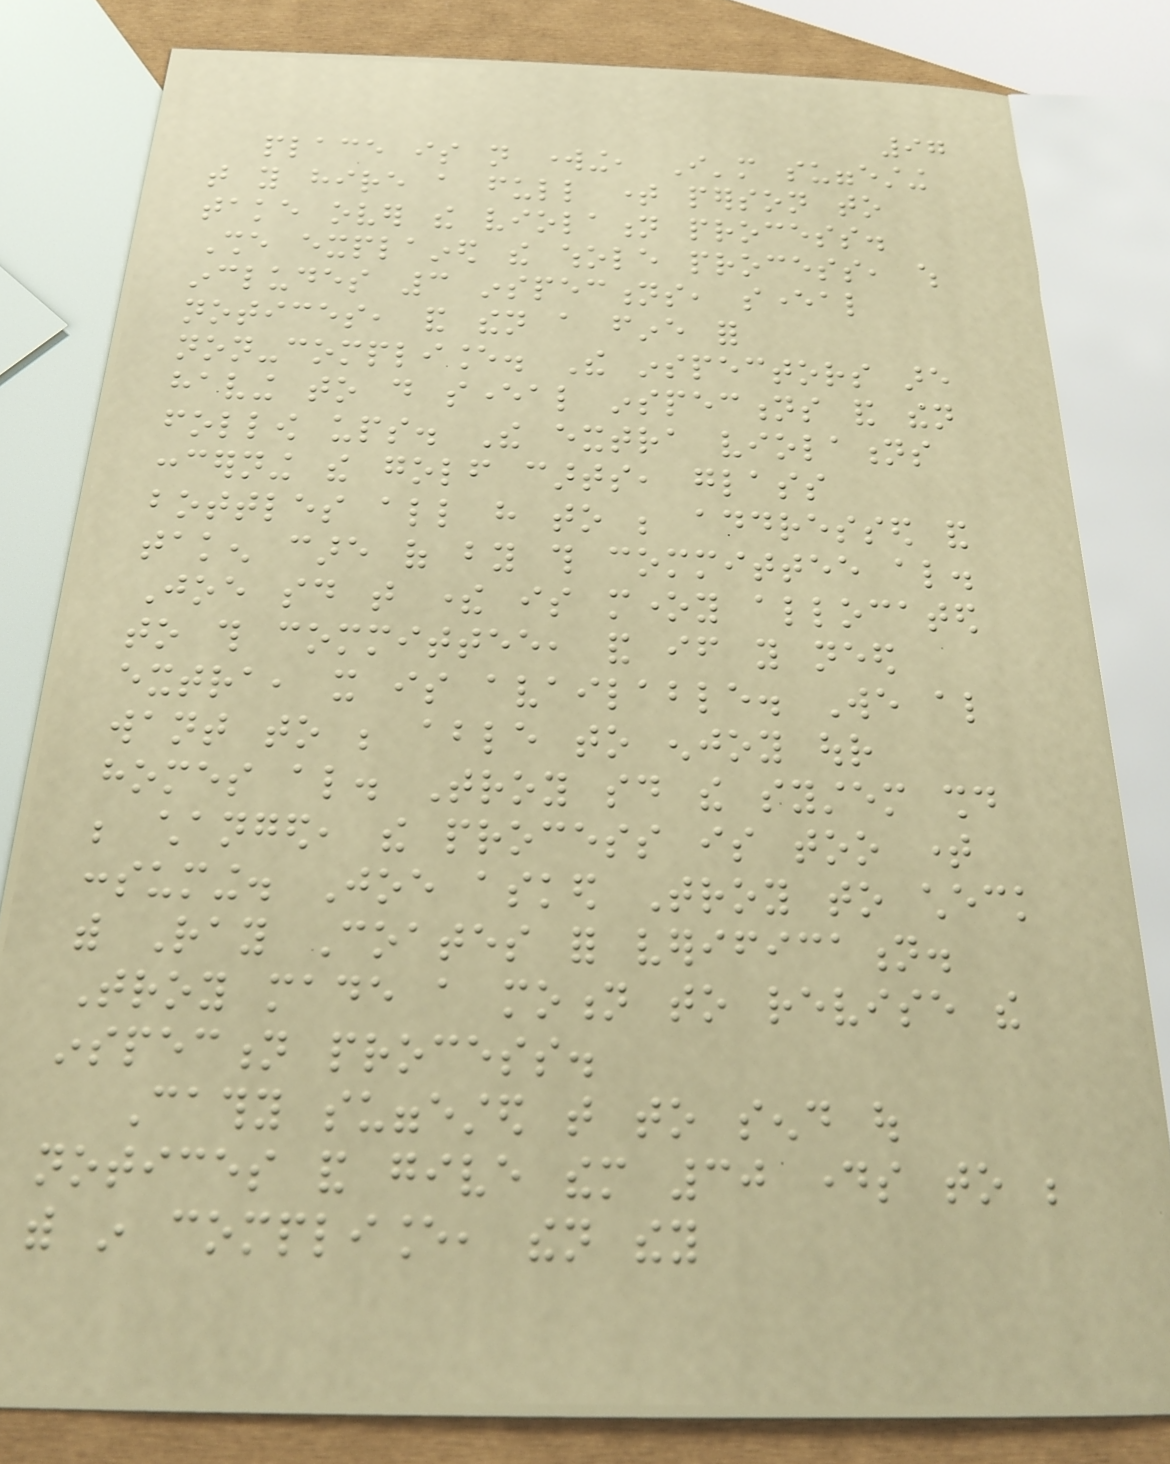97
place is not working, I'm suggesting
that you hire a full time person to
take over the violation process.
She explained the whole process, which
includes 3 inspections, several
notices, and then a fine for
non-compliance. The inspectors are
having to do several inspections and then
follow ups. The extra violations
concerning the golf carts, glass
bottles all have to be addressed and
taken care of by this committee also.
Joe said that there is money allocated
to this committee, and if you need
extra, it is available. We also
want to be able to enjoy our
homes also. Troy said the system should
be changed, the process is too time
consuming. Joe asked Troy to check
with Ray Coates for verification.
Troy made a motion to revise the
inspection process.
Cathy suggested that to send out
notices and give them 30 days to be
with in compliance, then they
